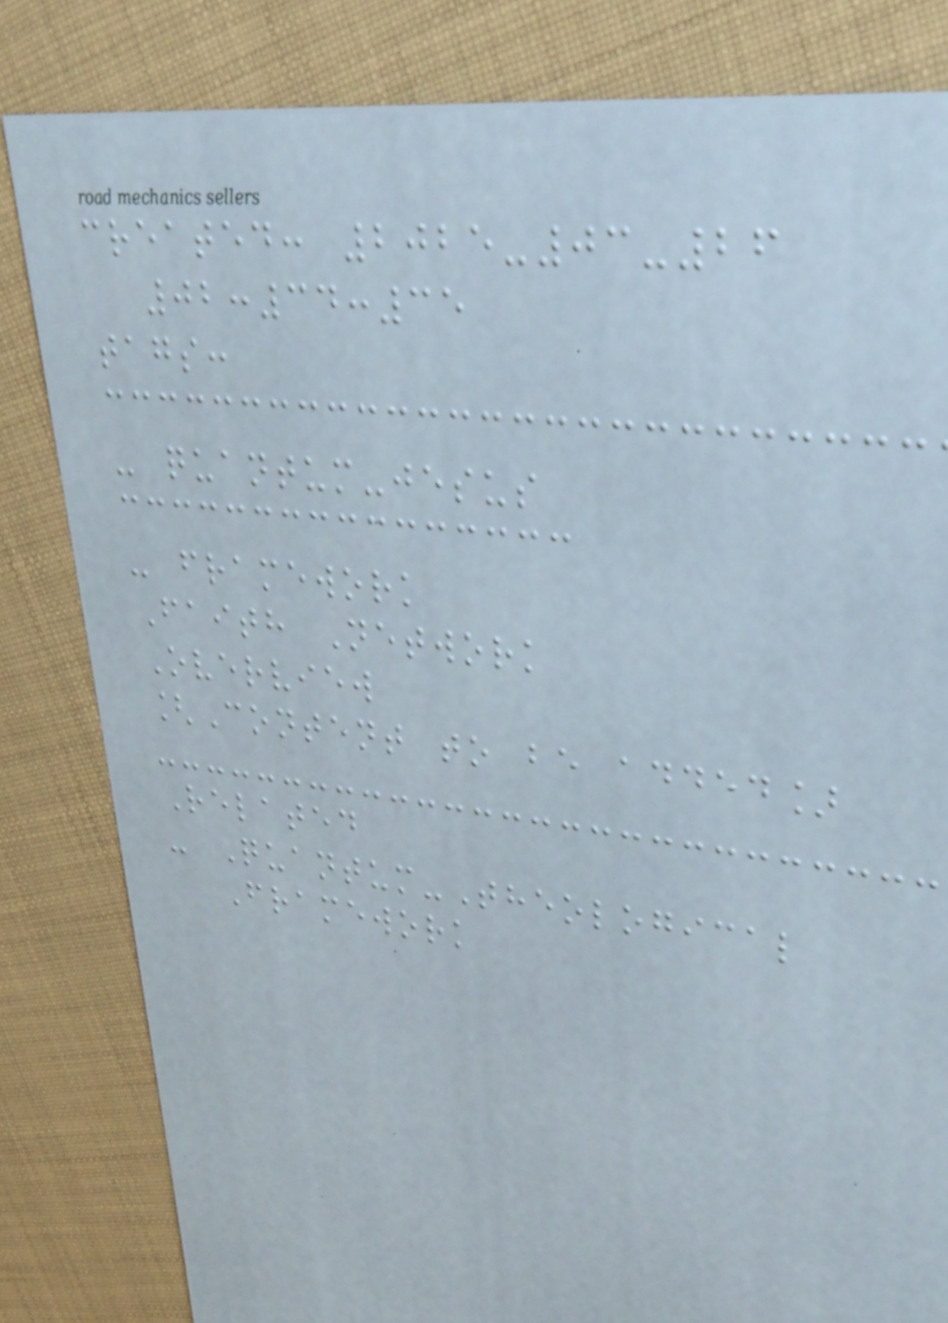created: 2025-03-26
02:34:35
tags:
- quantum-jesus
- framework
Faith Network
Overview
[Content to be added]
Related
- Quantum-Theological
Framework
